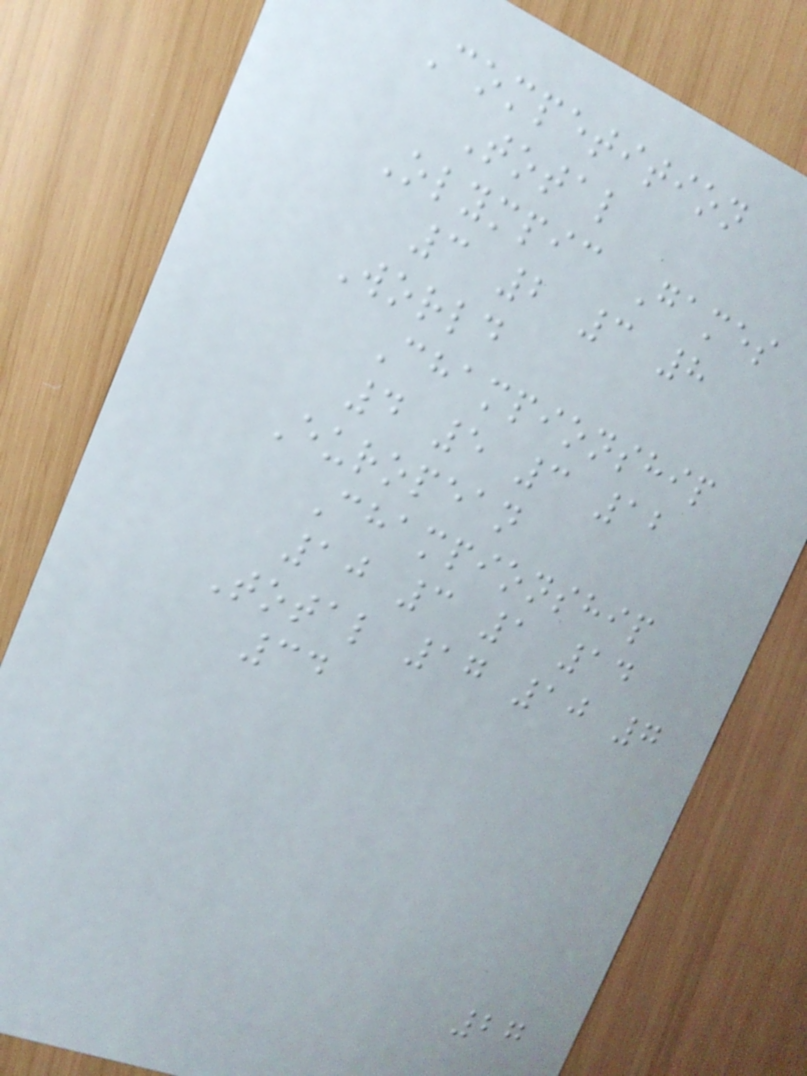Competition
Total
Olympic Games
3 2 3 8
World
Championship
4 5 3 12
European
Championship
10 3 1 14
Total 17 10 7
34
27
